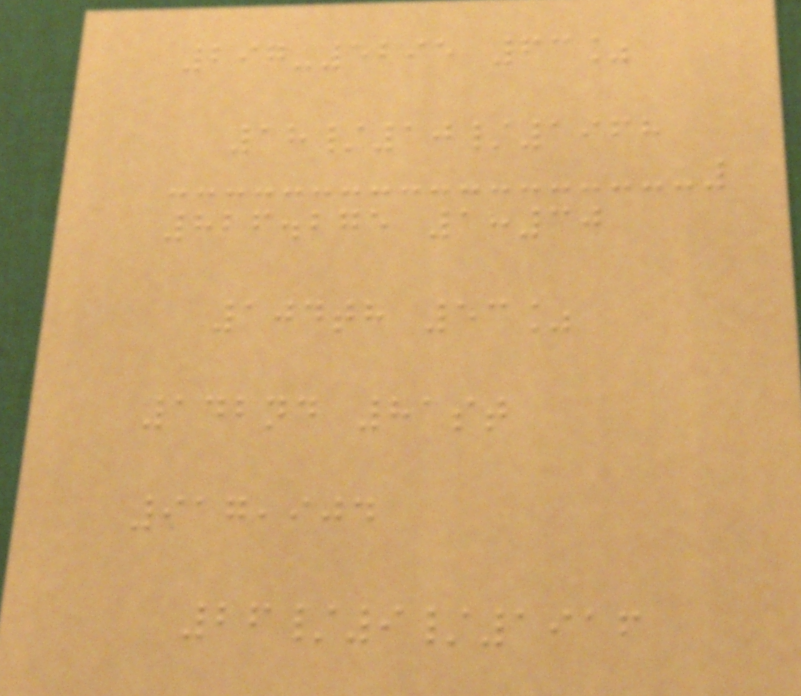297-5295 63%
18/10/1968
826.275 1:30
104th 53%
142nd 81st
917,904
26/9/1916
